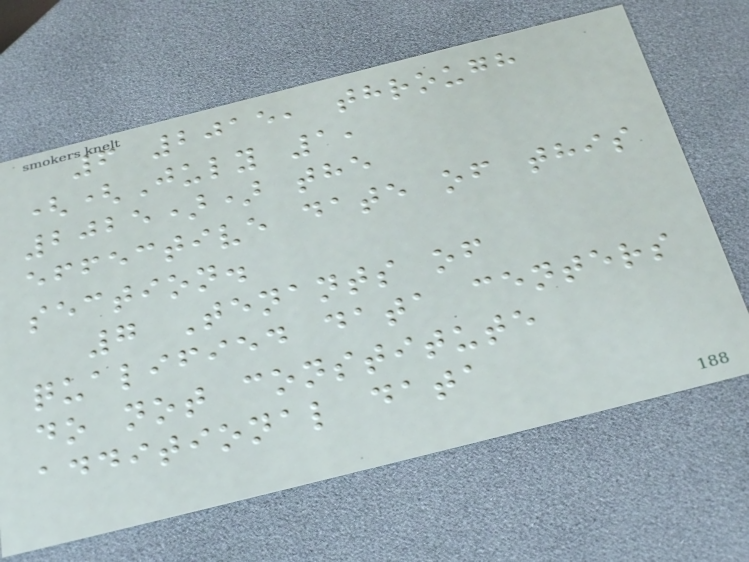6 2015, through
((July 1,
2025)) the
effective date of this
section.
7 Tenants of
qualified data centers
do not constitute
additional data
